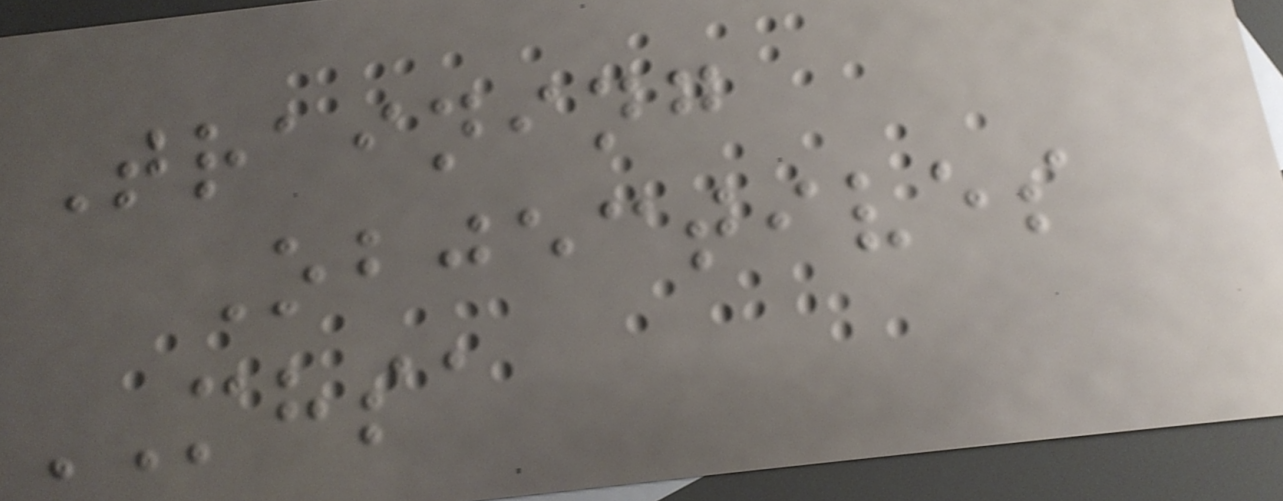Training
Objectives
MHSA
